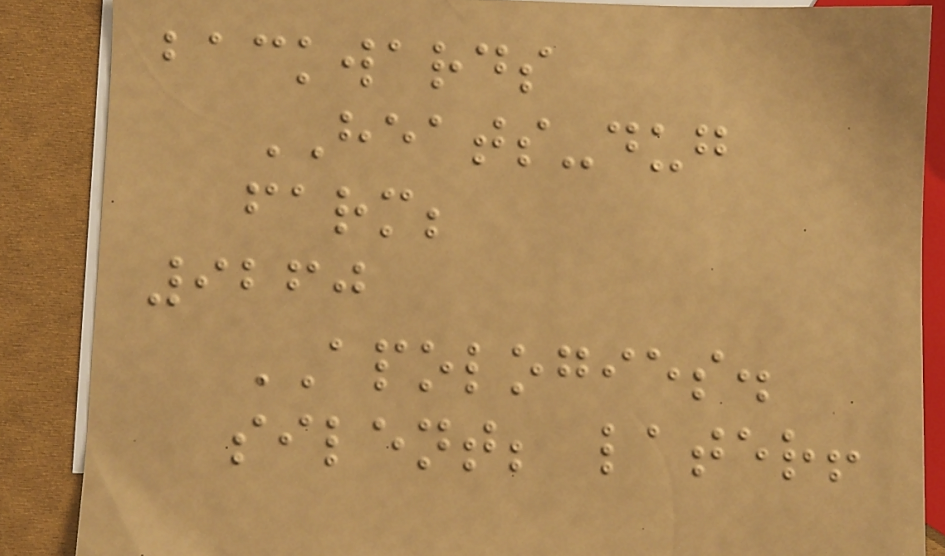backwards
HEATS-dug
farm;
9260
APOLOGIES.
silent; later!
